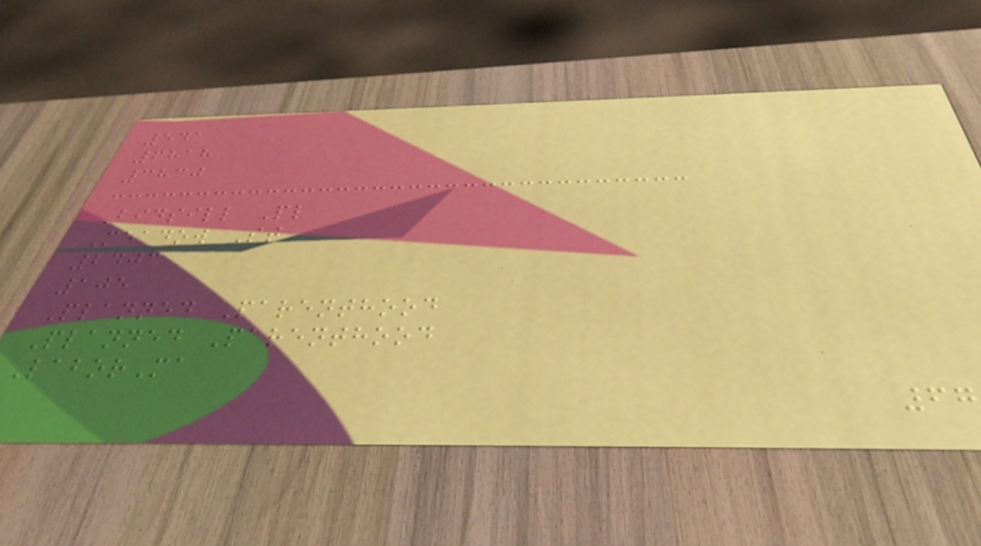541
6818
3830
Bidsill Pl
Meadow St
2403
105
Planned Parenthood
Planned Parenthood
LaborMa
67
